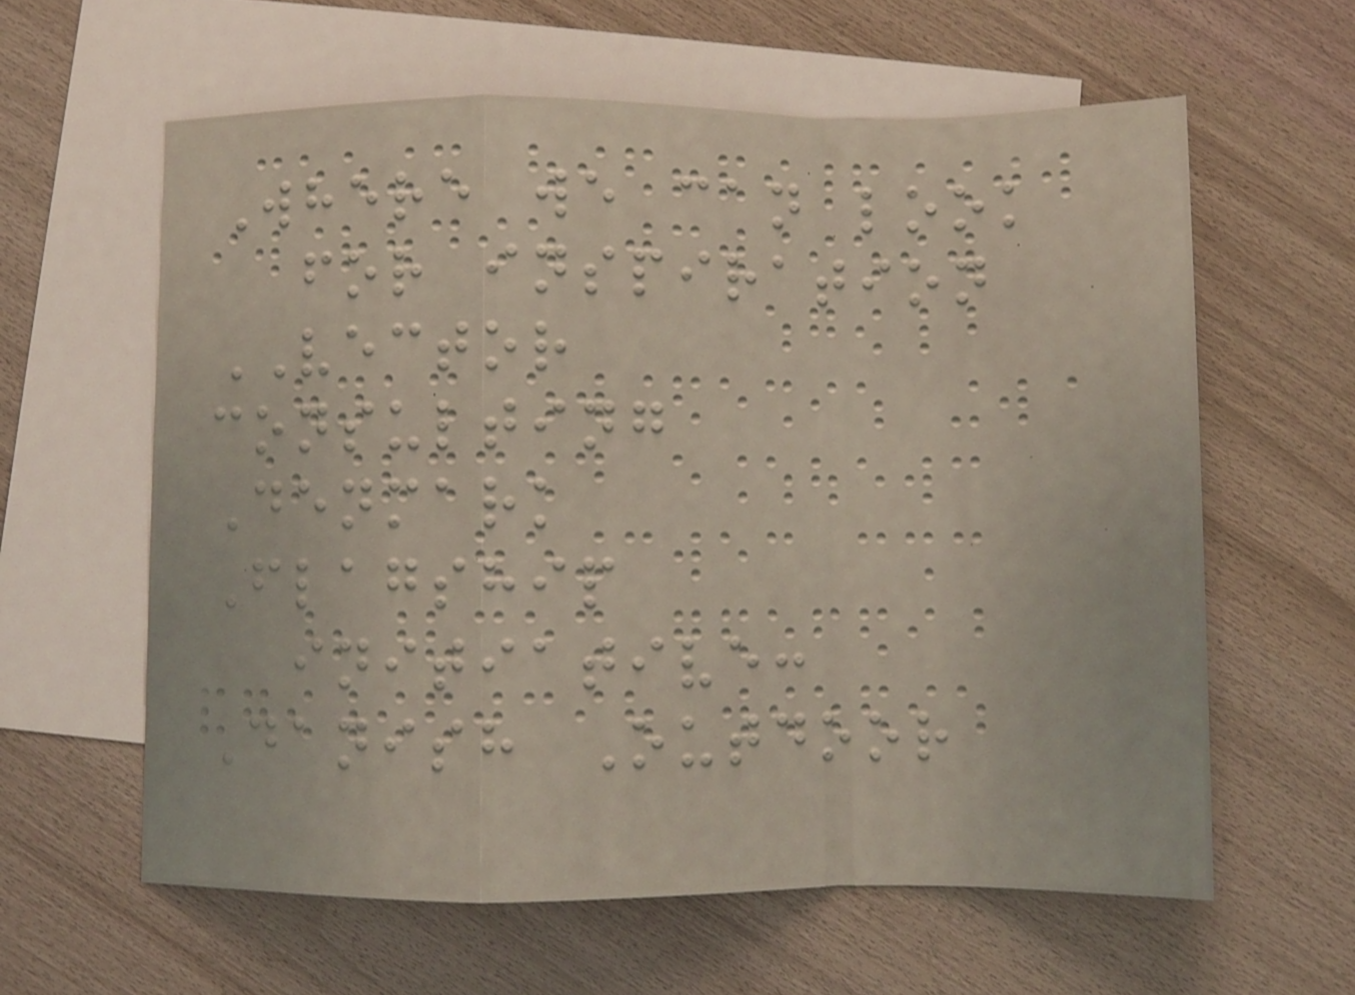Where we can look
for inspiration
VECTOR
consulting
Denmark
Flagship
initiative:
Danish Outdoor
